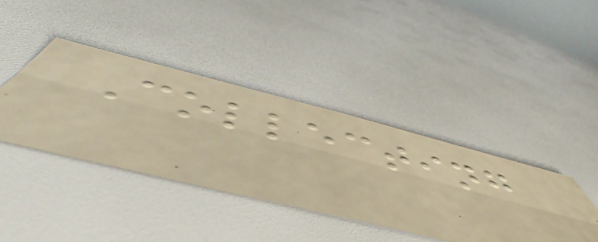Collecting
